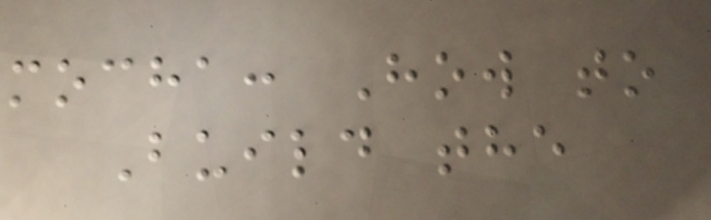mocha: How to
Build the
